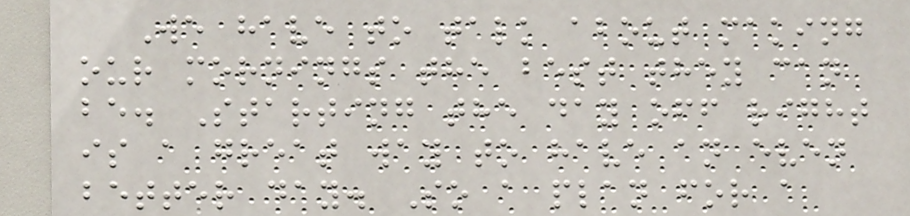We have to talk about making
our mornings the best they can
be. Starting the day off right
is a great way to have an even
better day. So a plan for a
